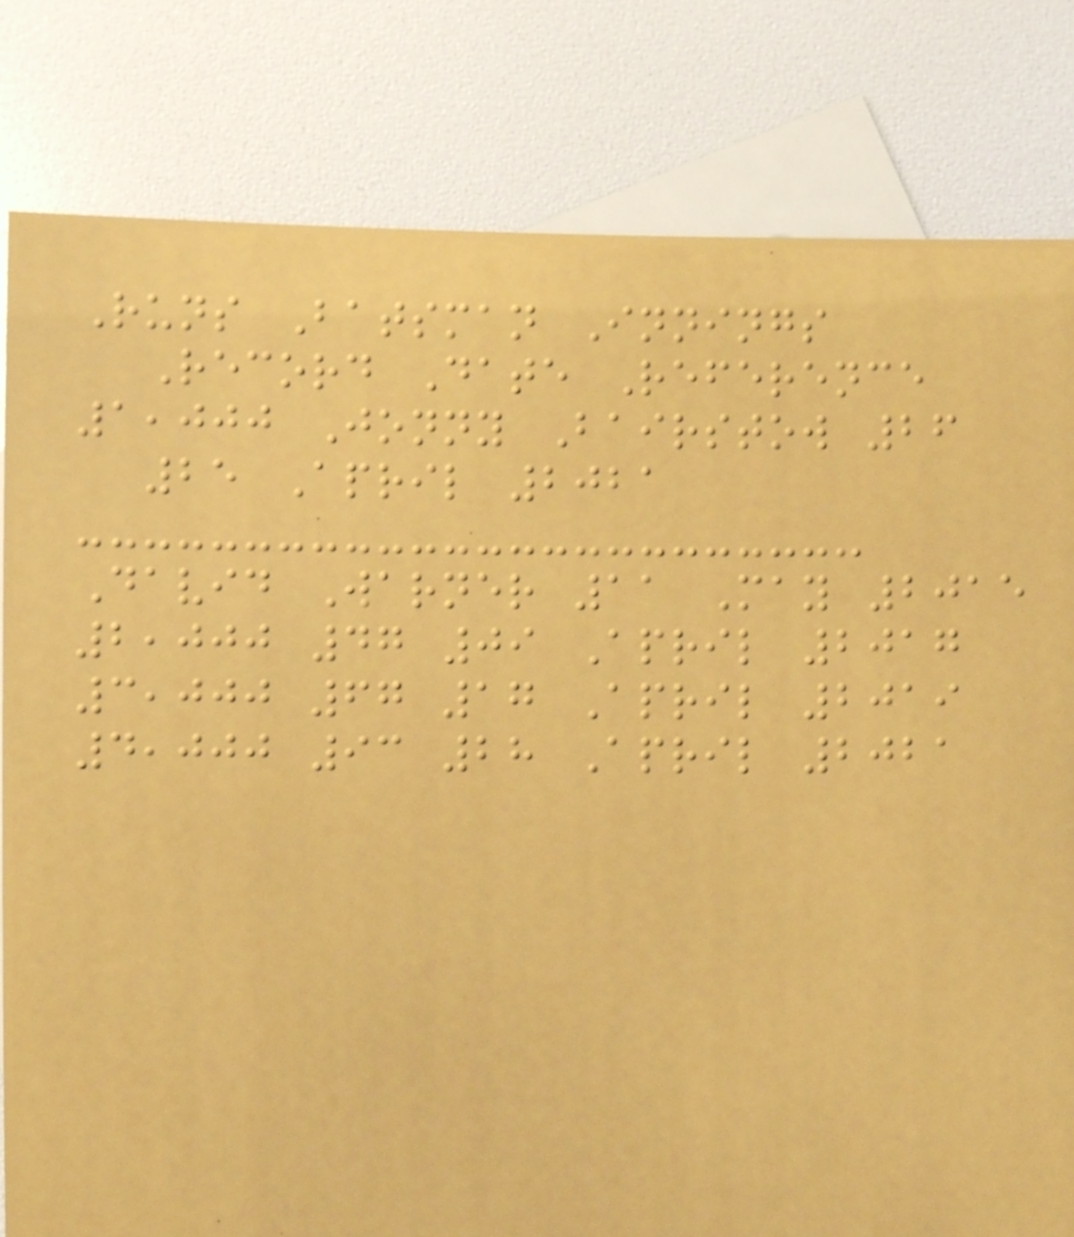Runs Batsman Innings
Record Date Reference
1,000 Jonny Bairstow 26
25 April 2021
David Warner 11 May 2015
2,000 47 09 April 2017
3,000 67 17 April 2019
4,000 93 28 April 2021
